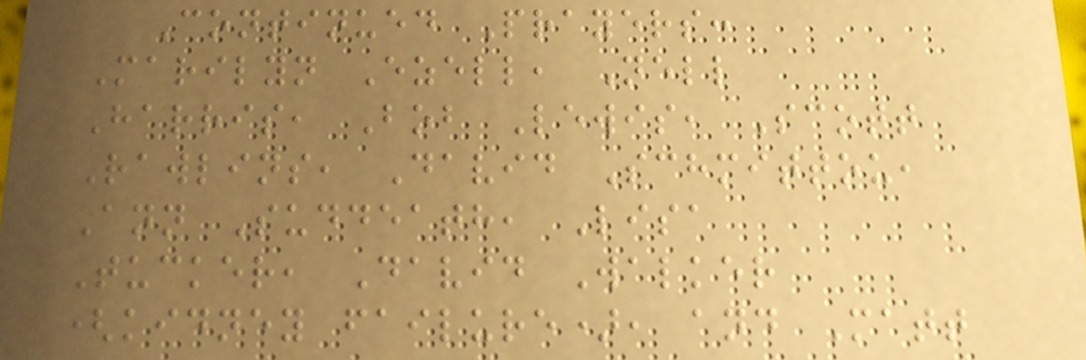Continued Prayers:
Marilyn Ezell, Nell
Harris, Bob Lewis, Scott
Rawlins, David Schmittou,
Ann Suddeath, Lisa
Tucker, David Walker
(kidney failure), and Matt
